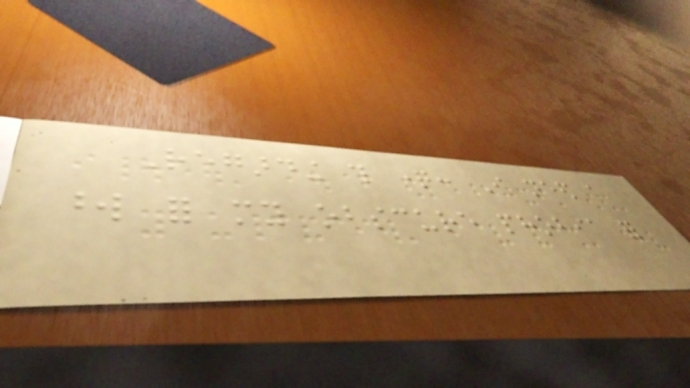Regarding this question: I need a
word for my obscure phobia for
